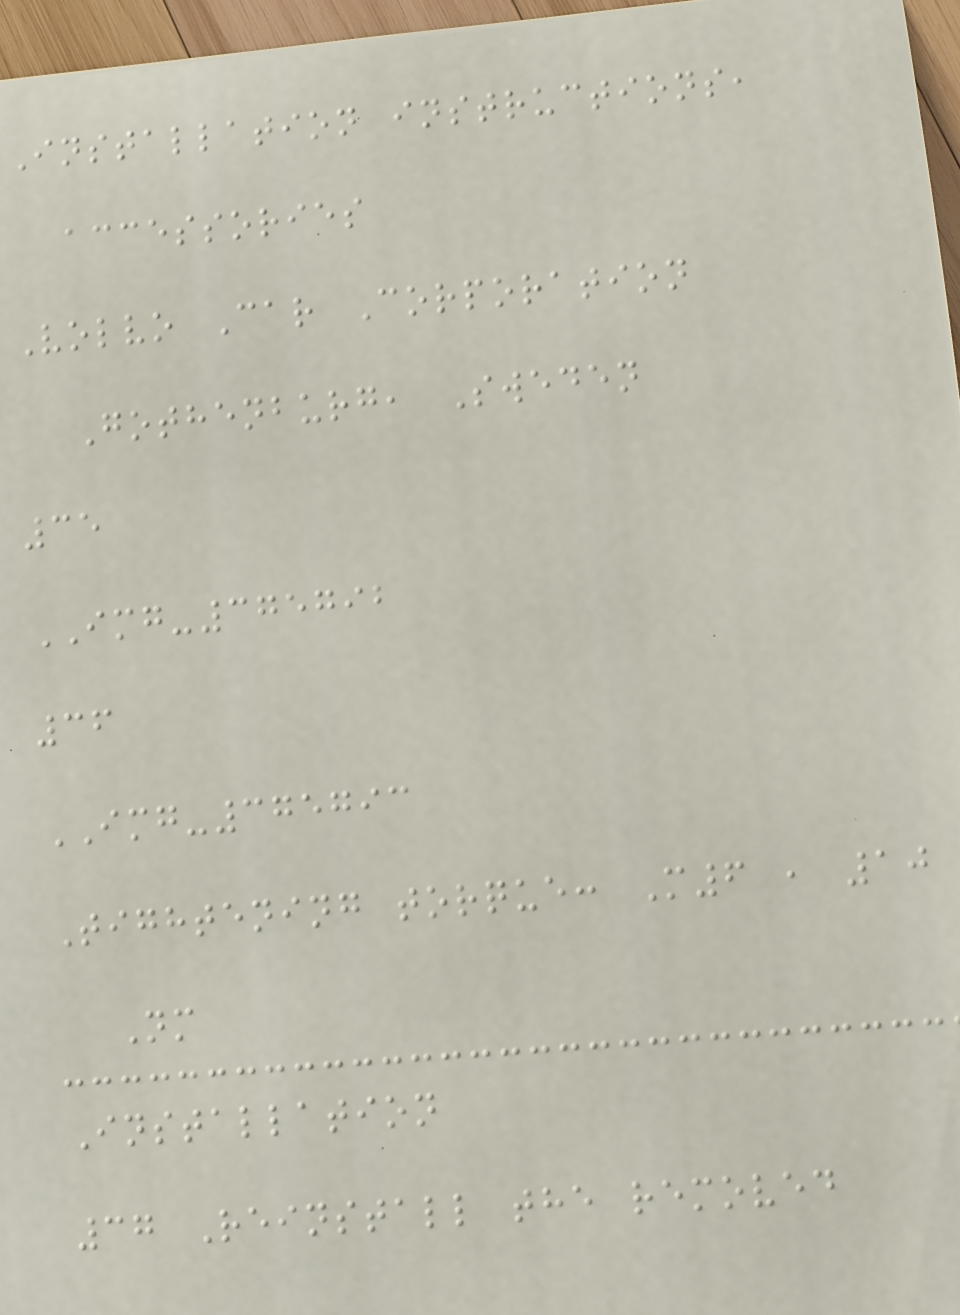Installation instructions,
accessories
Volvo Car Corporation
Gothenburg, Sweden
35
IMG-375792
36
IMG-375793
Tightening torque: M6 , 10
Nm
Installation
37 Reinstall the removed
